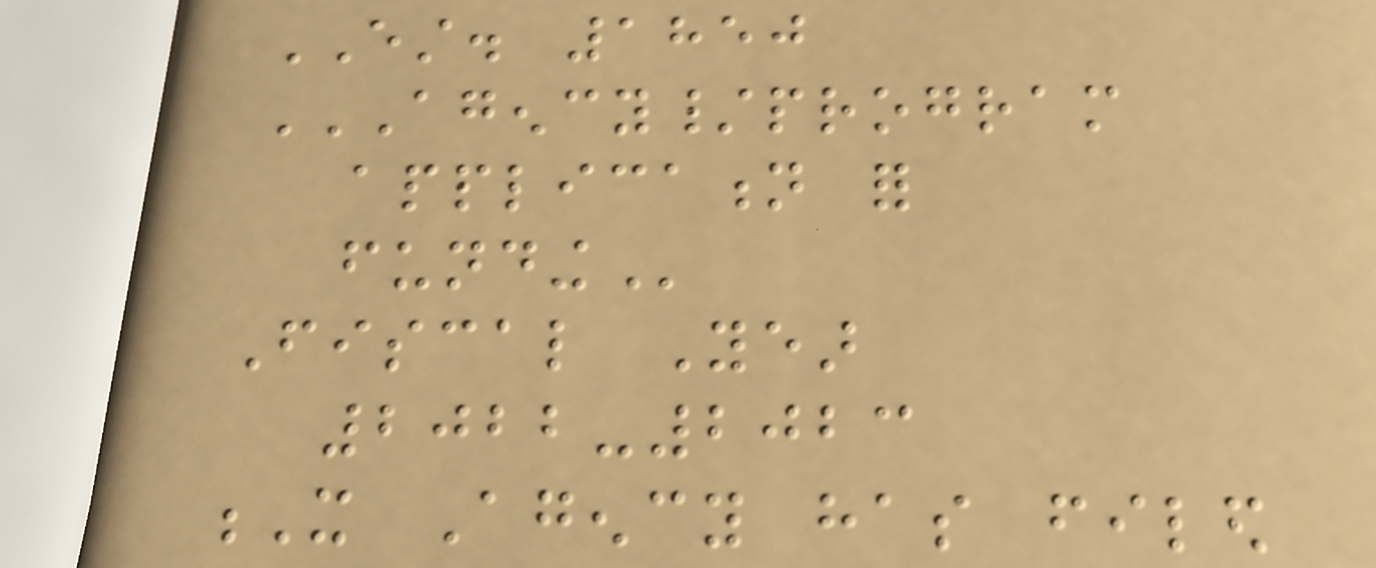EST. 1850
AGENCY/PROGRAM
APPLICATION FOR
FUNDING
Fiscal Year
2022-2023
X Agency has filed
